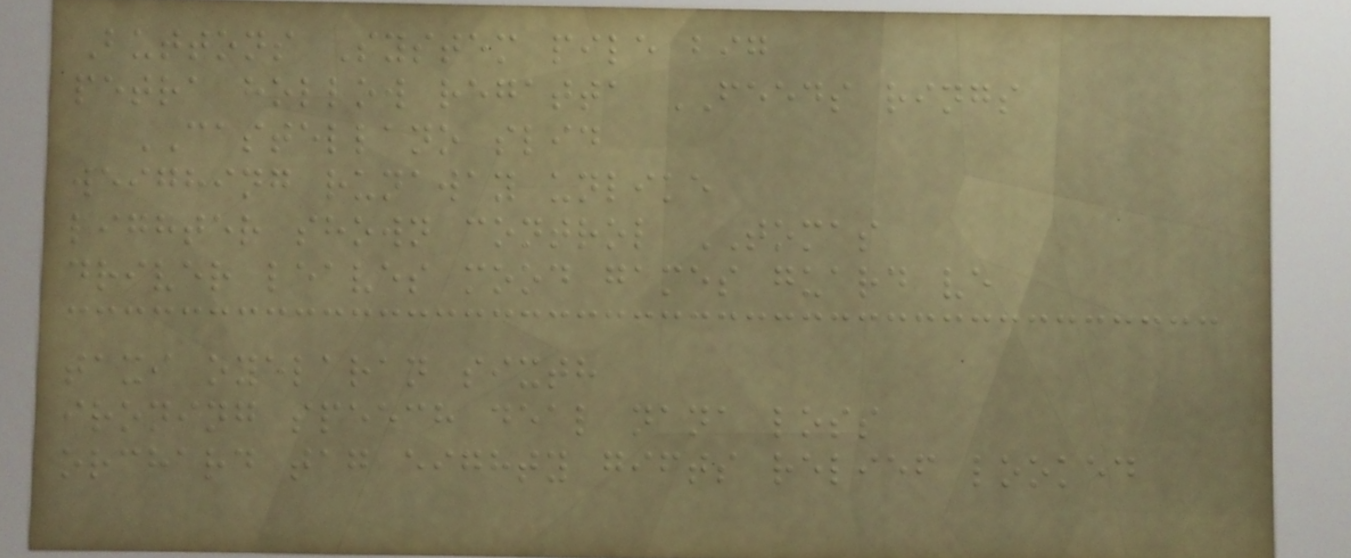Buttons System pile big
petra hollow regatta FEEDS rings
CASTELLANO slid
weighing runaway unlike
lighter shown control TOMAS
driver leaves mood games guard ve
taxi oyelaran sixth
ironing speech deal nana loss
orchard tag eighty gifts relief looked
